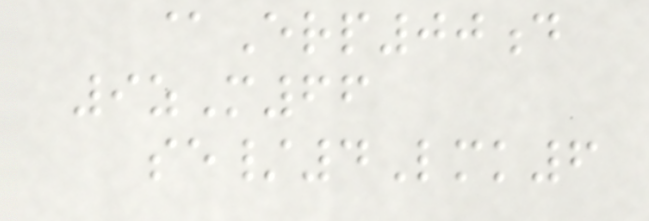@Erp00d
9zM66
se/4Lmk6
